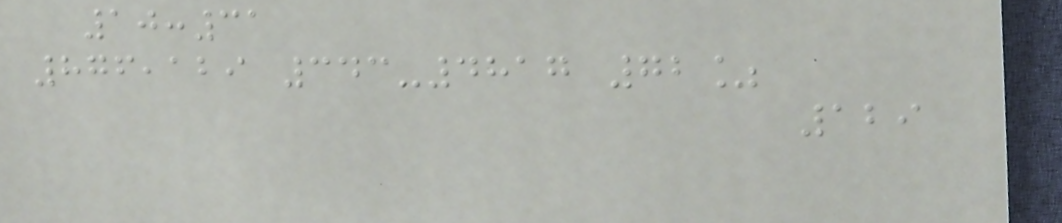10:31
876,129 343-4817 72%
129
